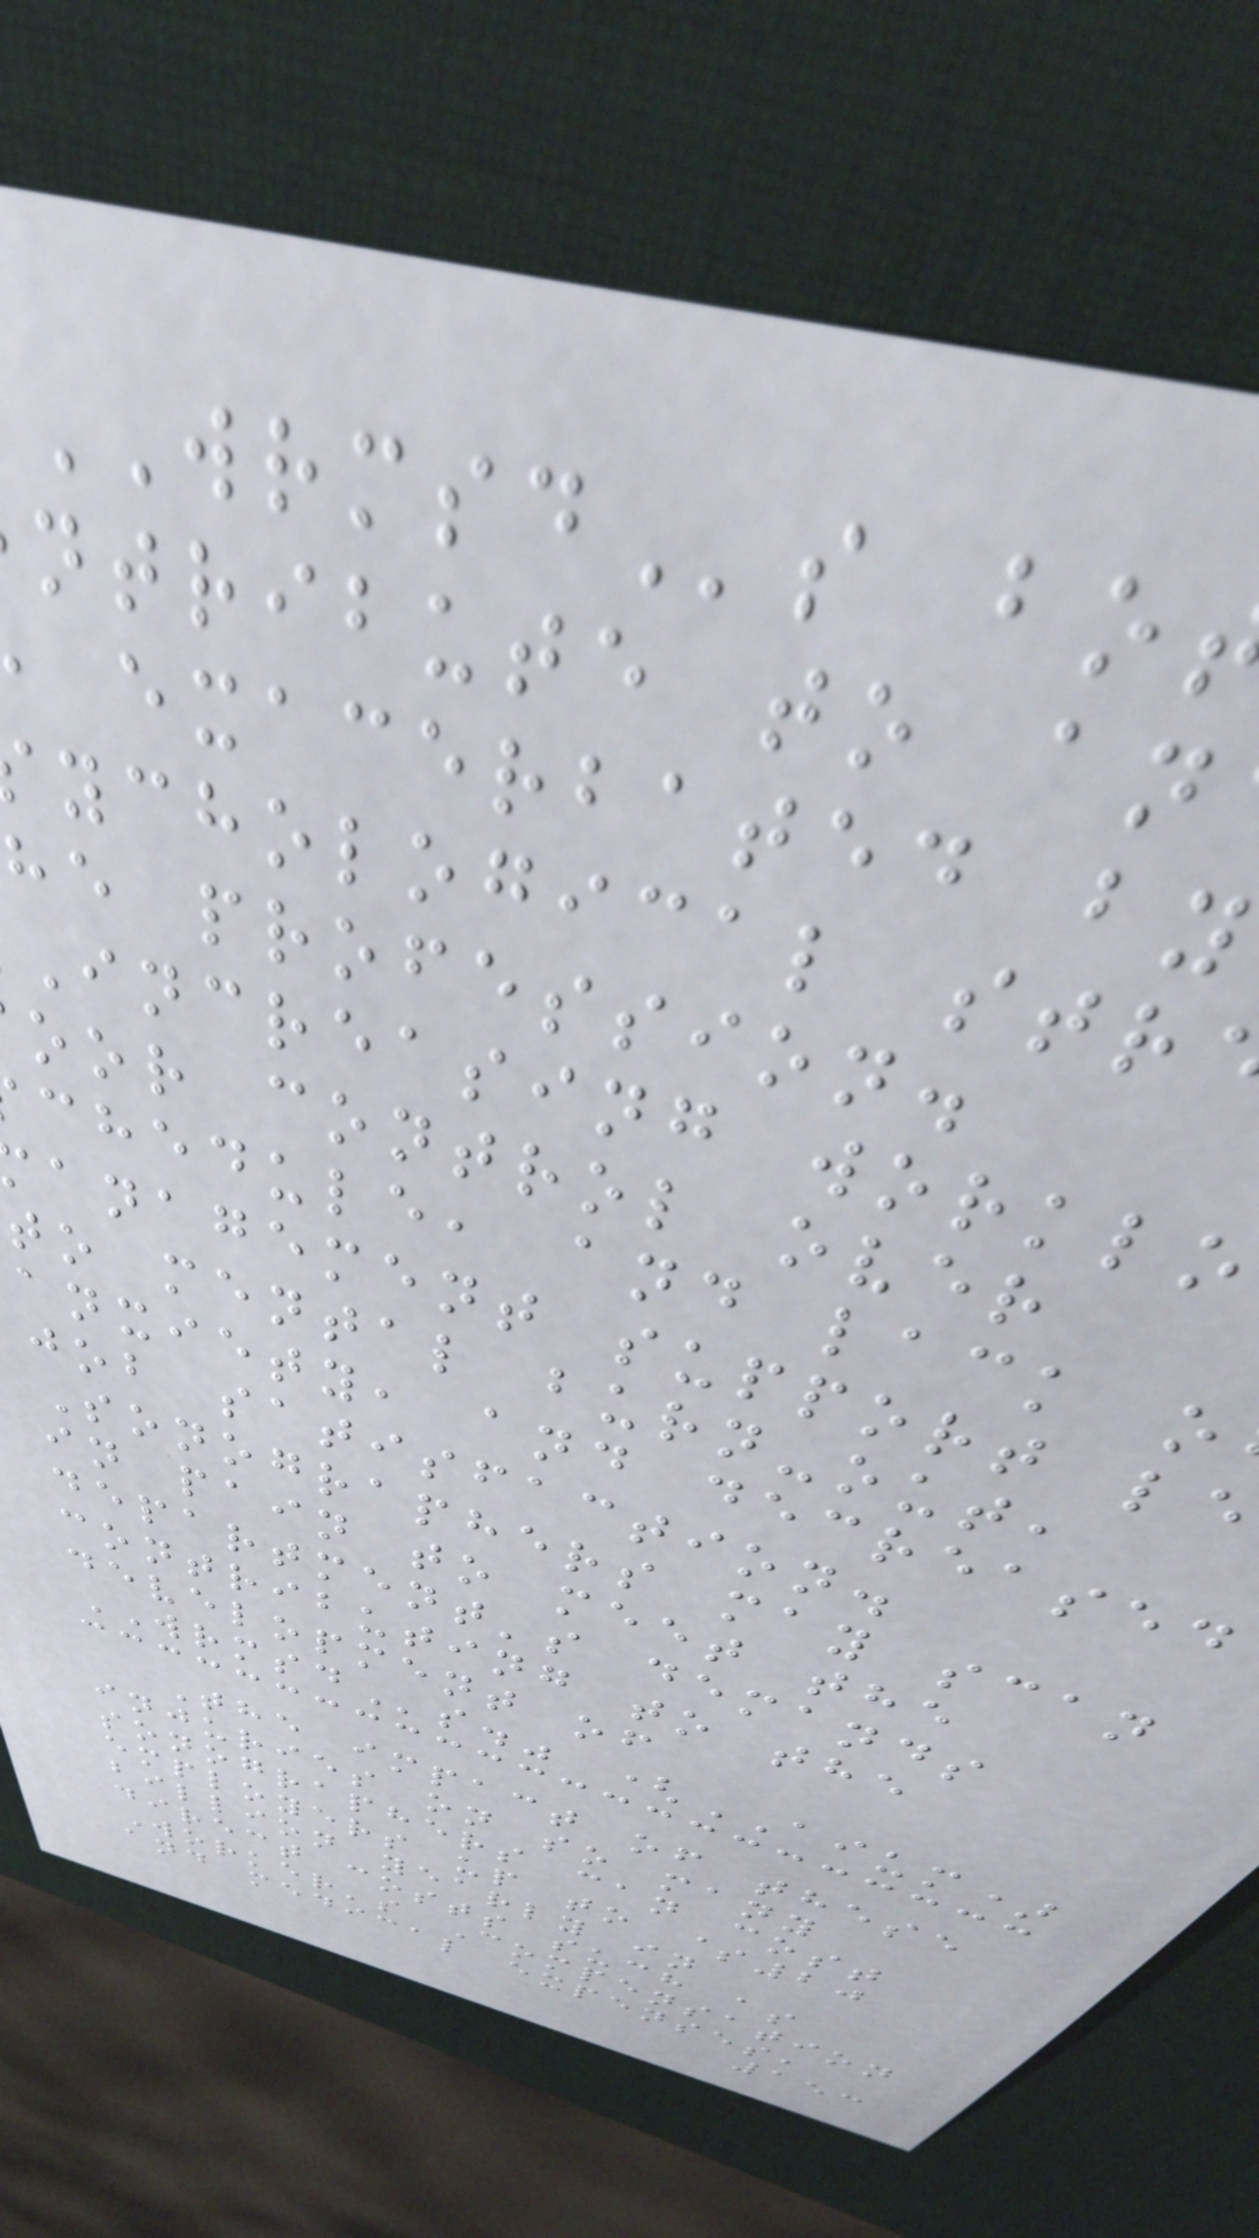WRMSDs bo
ntribute to an
exacerbated by
ychological str
he profession.
Increasing worklo
oor control over
chedule, and lack o
anagement support le
to mental burn-out,
anxiety, and decreased
job satisfaction.
Sonographers may scan
in pain to meet the
department's demands
contributing to the
development of
WRMSDs." (AIUM)
The impact of these
injuries on so many
sonographers can cost
employers up to $20
billion yearly in
direct costs such as
Worker's Compensation
and medical expenses,
153
